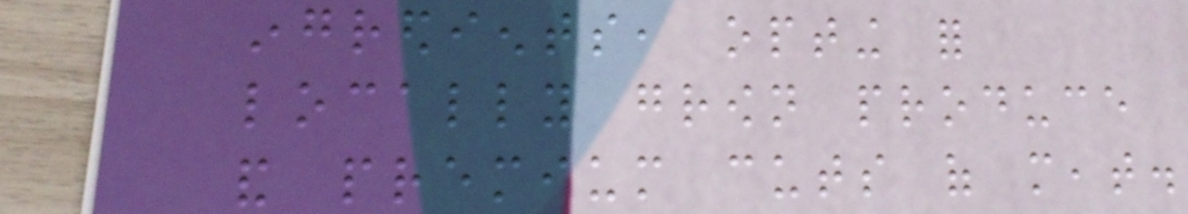ingredients, opting for
locally grown produce
and premium cuts of meat.
